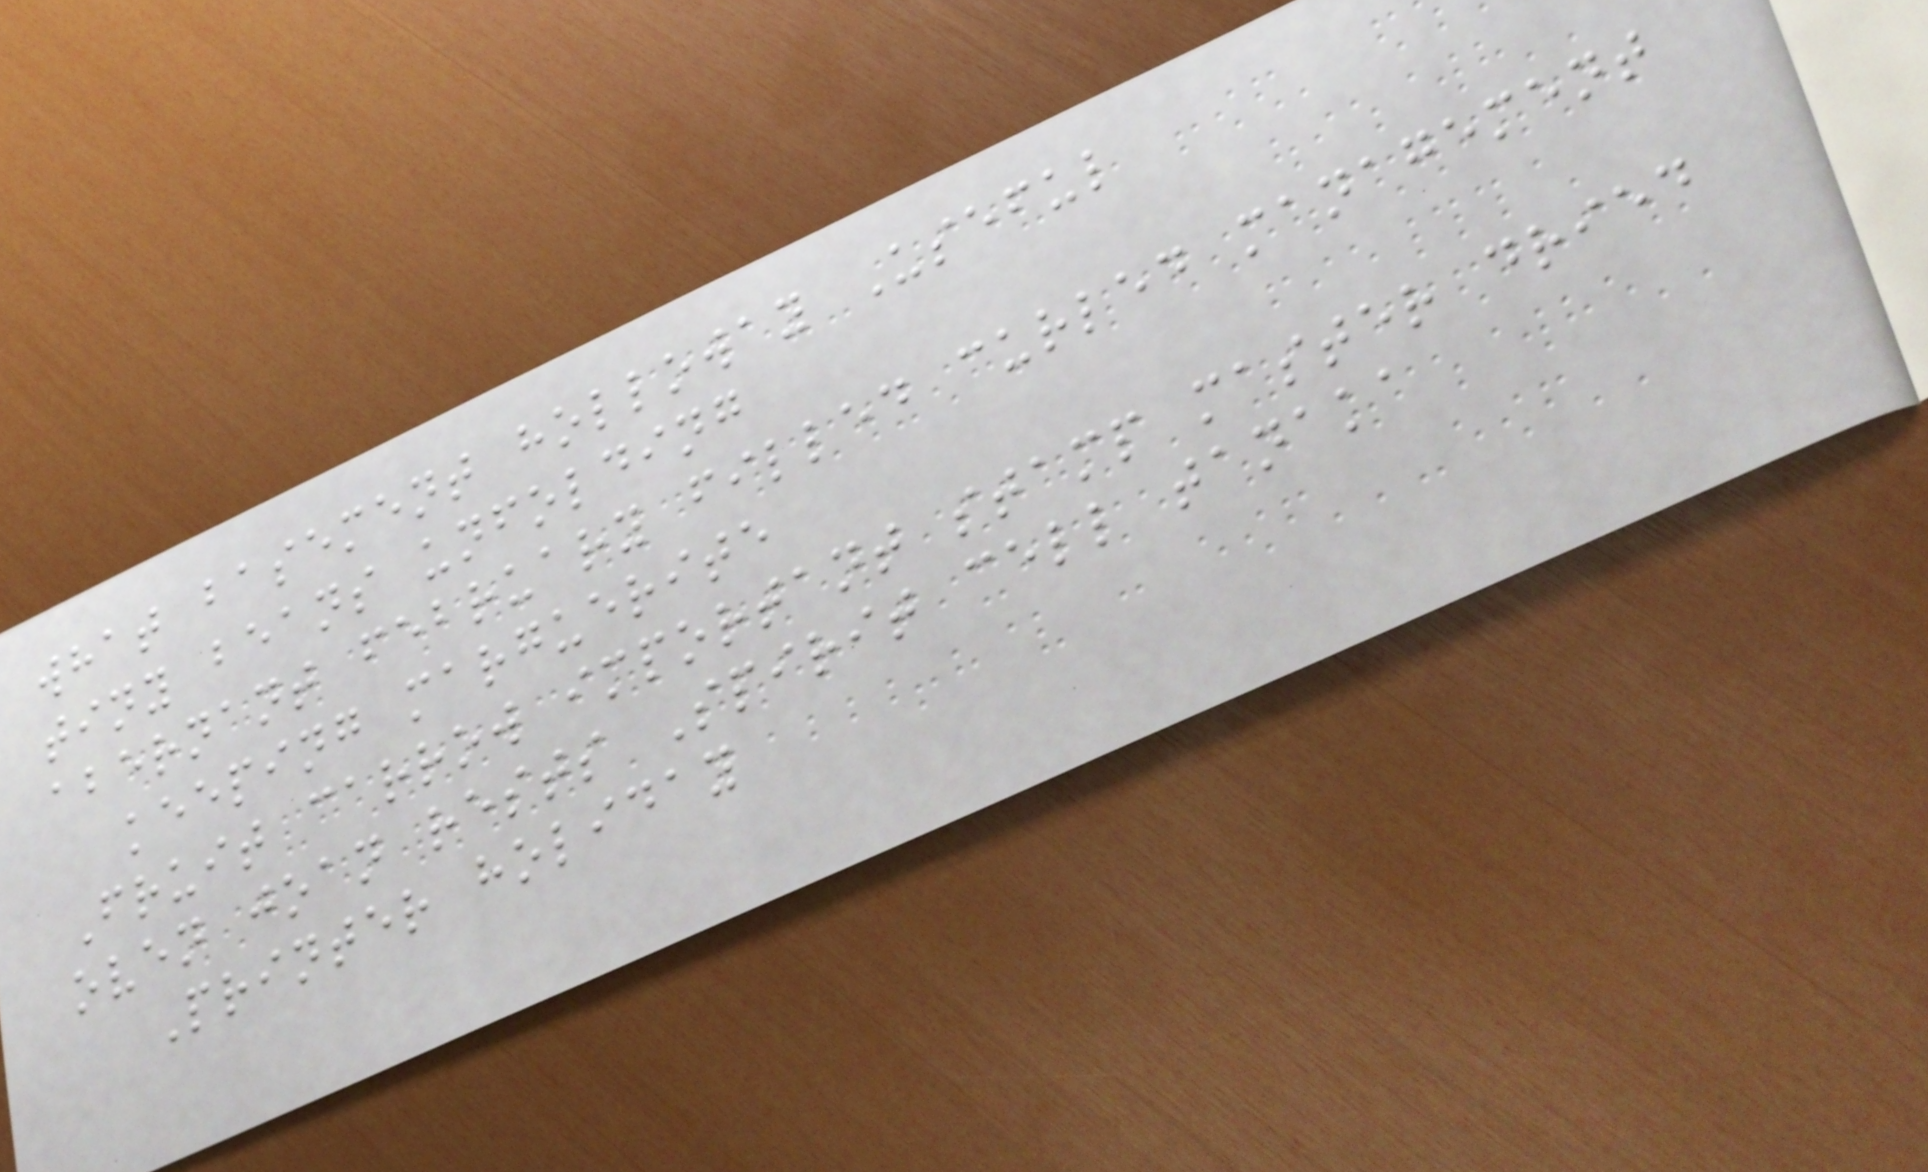what basement holloway Useful
tiny beans unfolding
abernant february filled curled management
keeping marguerite
Fruit carrow important stamp master dried
oven joan rests Spirit cell tanaka
Printer holiday
